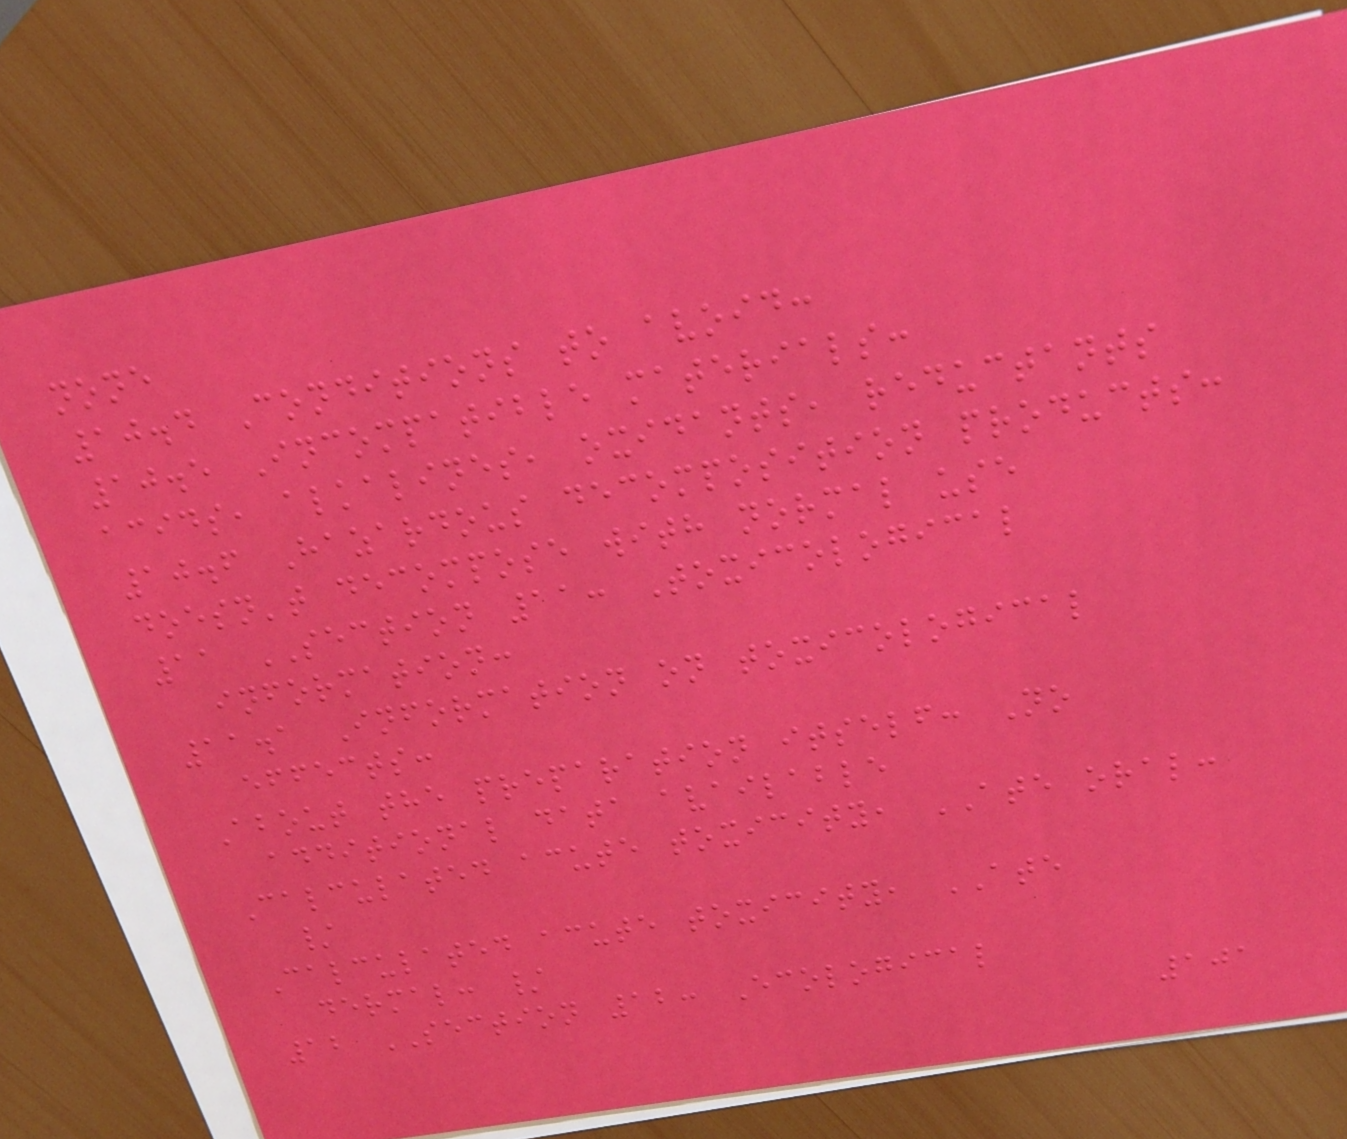none
10.4 Conditions to avoid:
10.5 Incompatible materials:
acids, alkalines, oxidants, reductants
10.6 Hazardous decomposition products:
doesn't decompose with normal use
11 SECTION 11: Toxicological
information:
11.1 Information on toxicological
effects:
About the preparation itself: No
additional data available
Calculated acute toxicity, ATE oral:
/
Calculated acute toxicity, ATE
dermal: /
12 SECTION 12: Ecological
101
